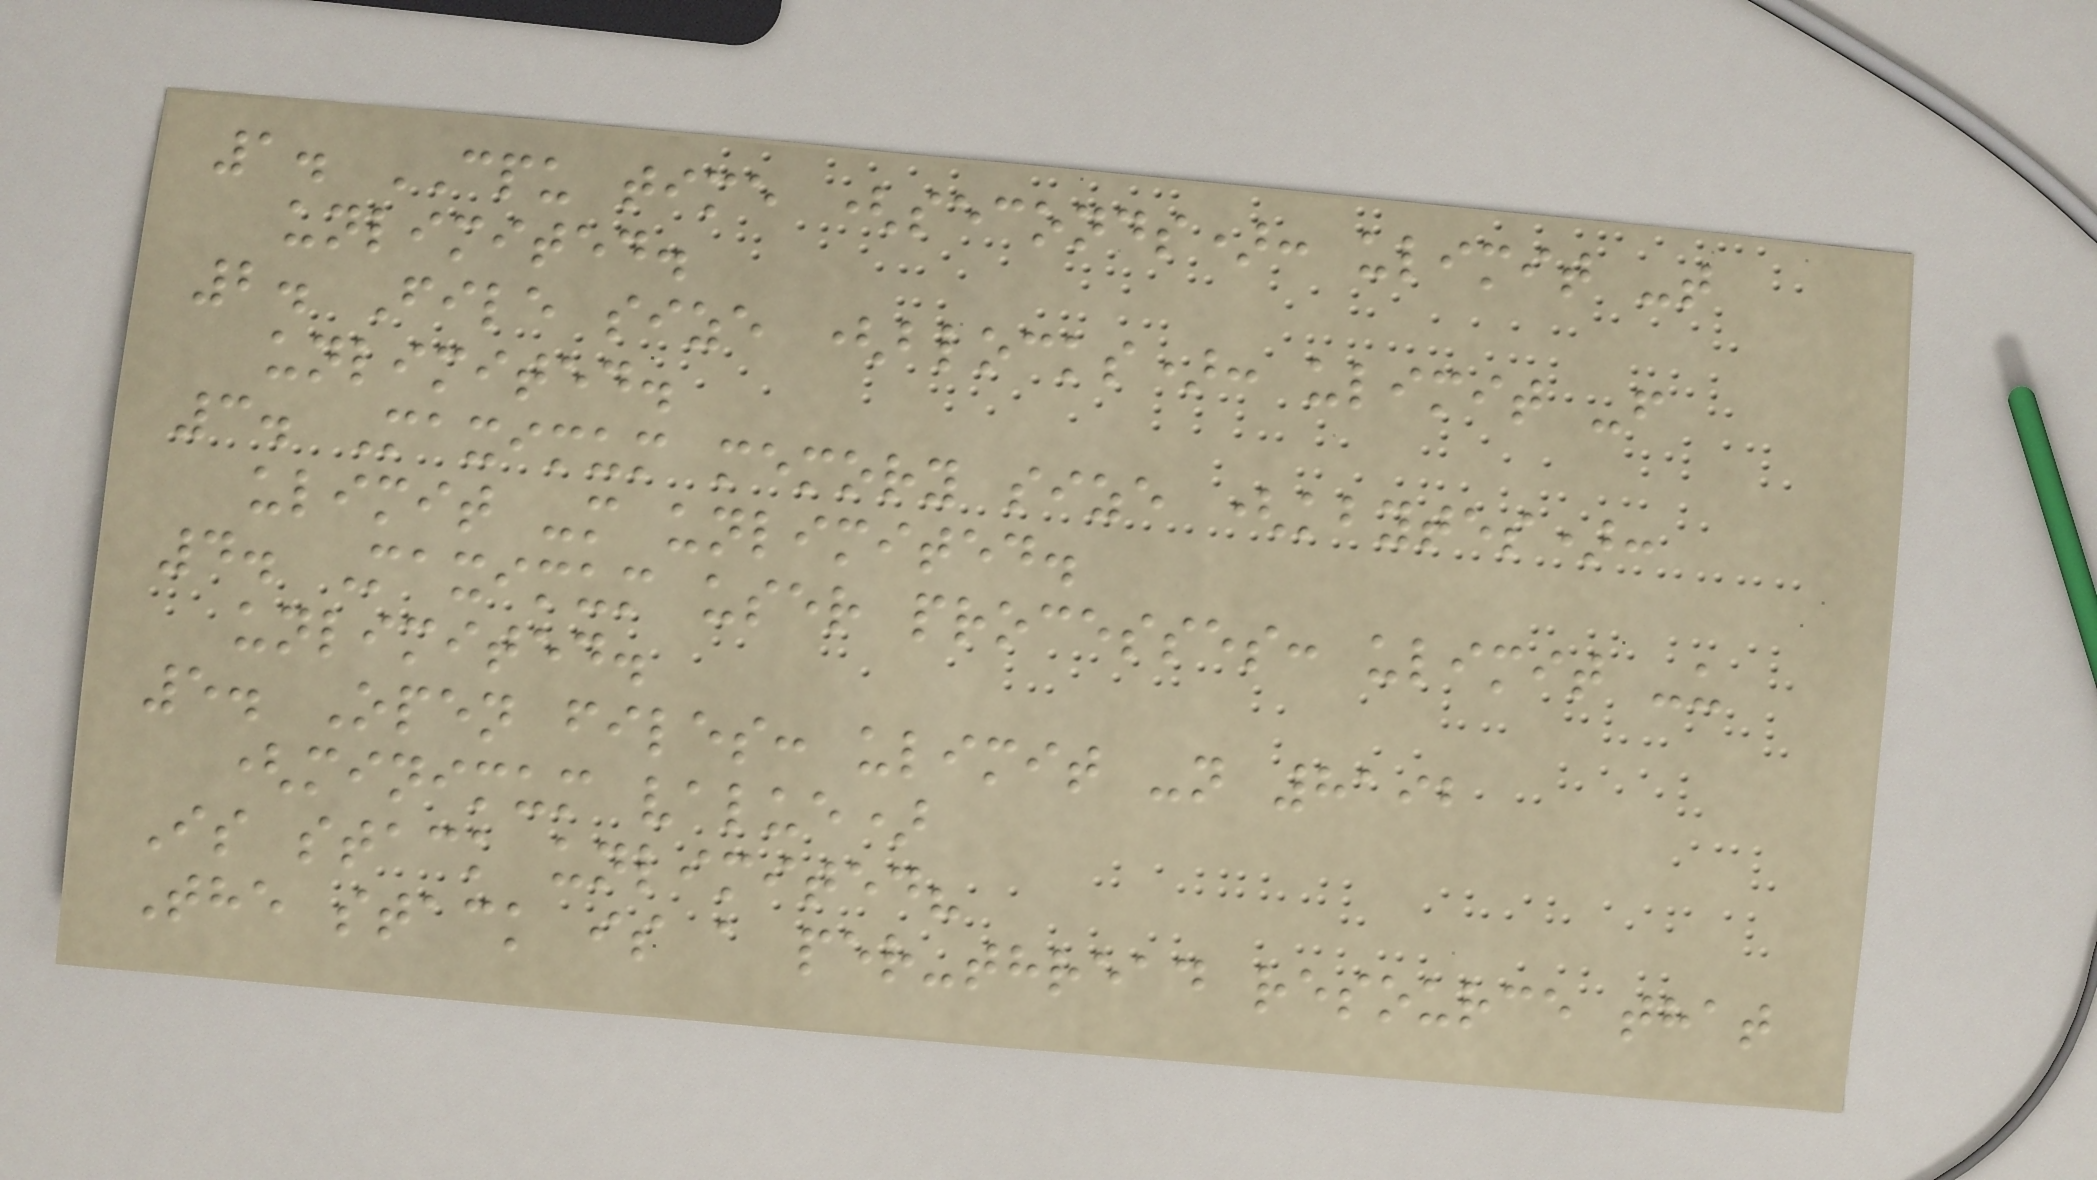1. CPU time (seconds): ulimit -t
unlimited.
2. File size (blocks): ulimit -f
unlimited.
3. Maximum memory size (kbytes):
ulimit -m unlimited.
4. Maximum user processes: ulimit -u
unlimited.
5. Open files: ulimit -n 8192
(minimum value)
Is stack unlimited?
The stack is a per-thread resource that
